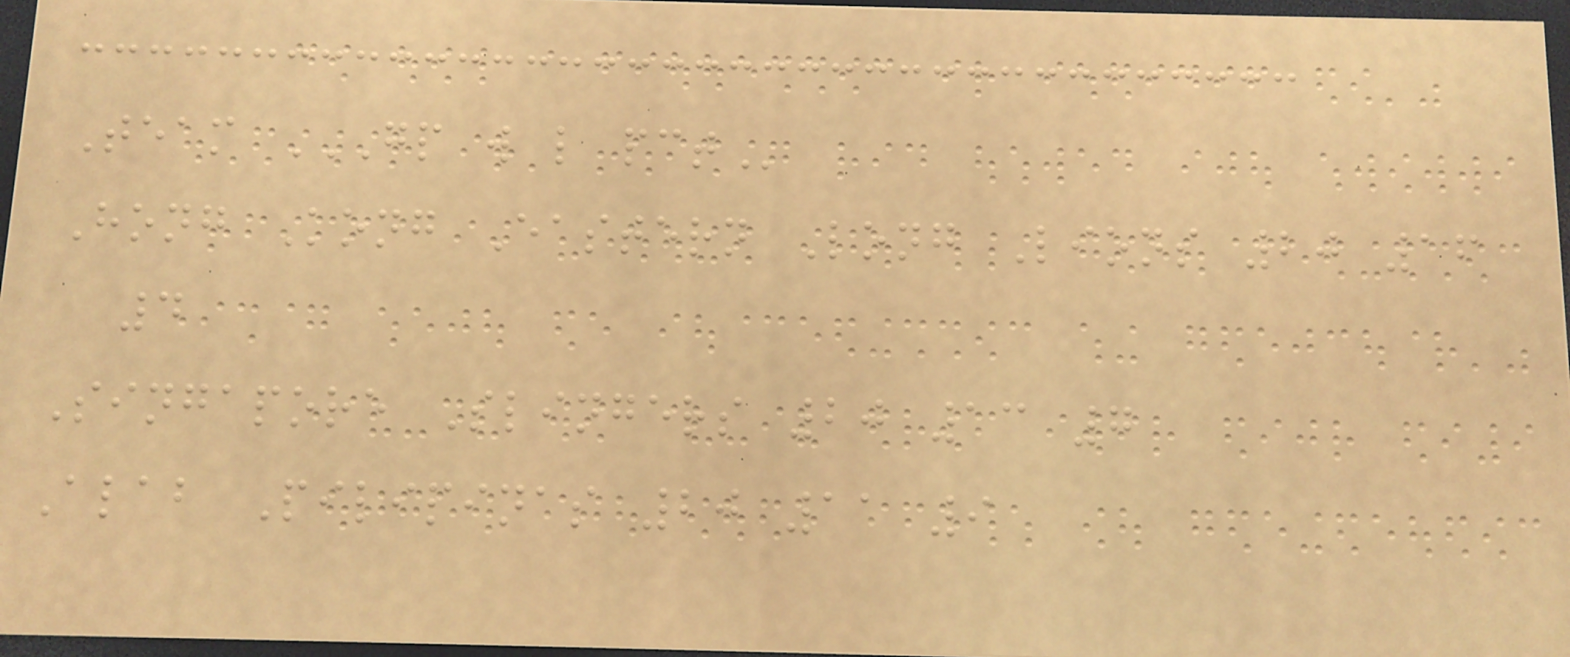Team GP W L PCT
Hong Kong Eastern Long Lions 20 16
4
Singapore Slingers 20 13 7
Alab Pilipinas 20 11 9
